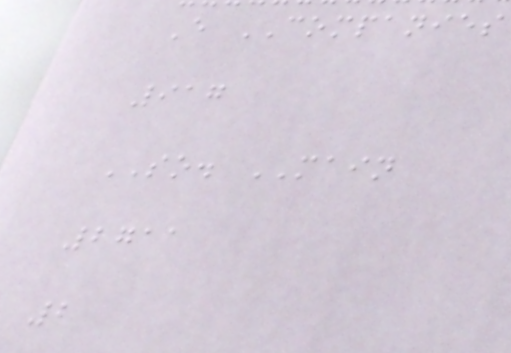E COMPANIES
917
SO. MAIN
2711
2
